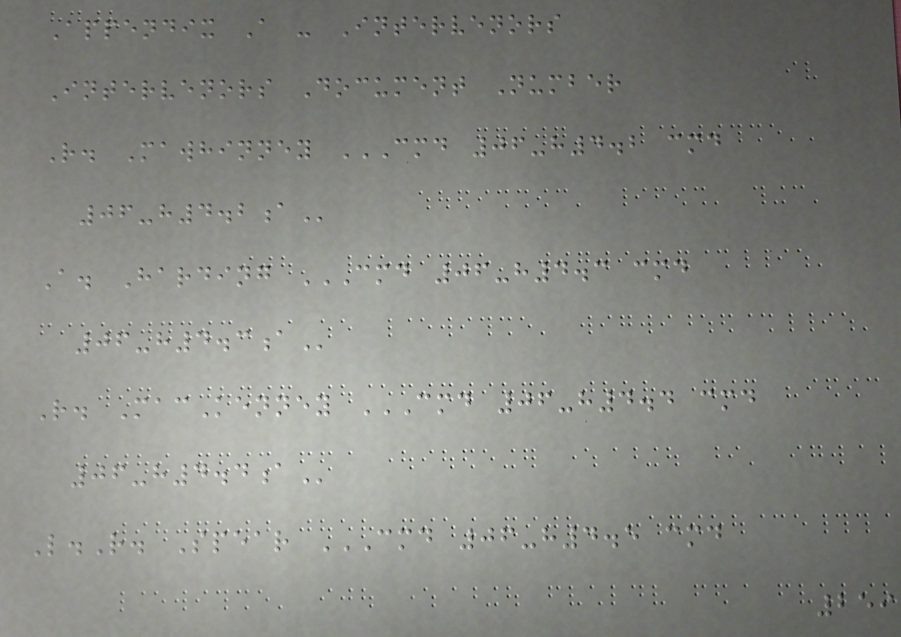Appendix A - Intervenors
Intervenors Document Number
R. Mawhinney CMD 06-H4.2 CMD
06-H4.2A
A. Harding CMD 06-H4.3 CMD
06-H4.3A
R. MacKenney CMD 06-H4.4 CMD
06-H4.4A
L.R. Spear CMD 06-H4.5 CMD
259
